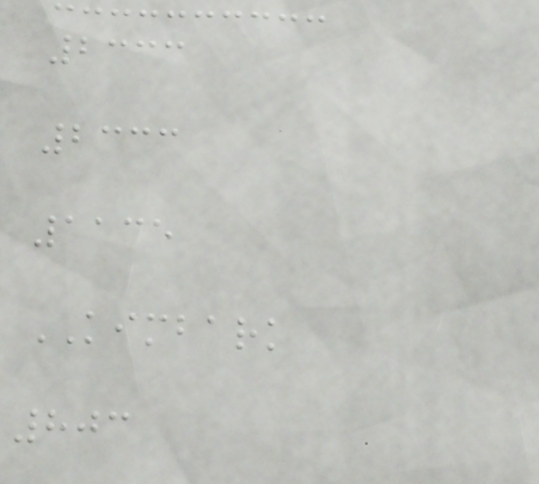2333
2333
1135
KIMBARK
803
